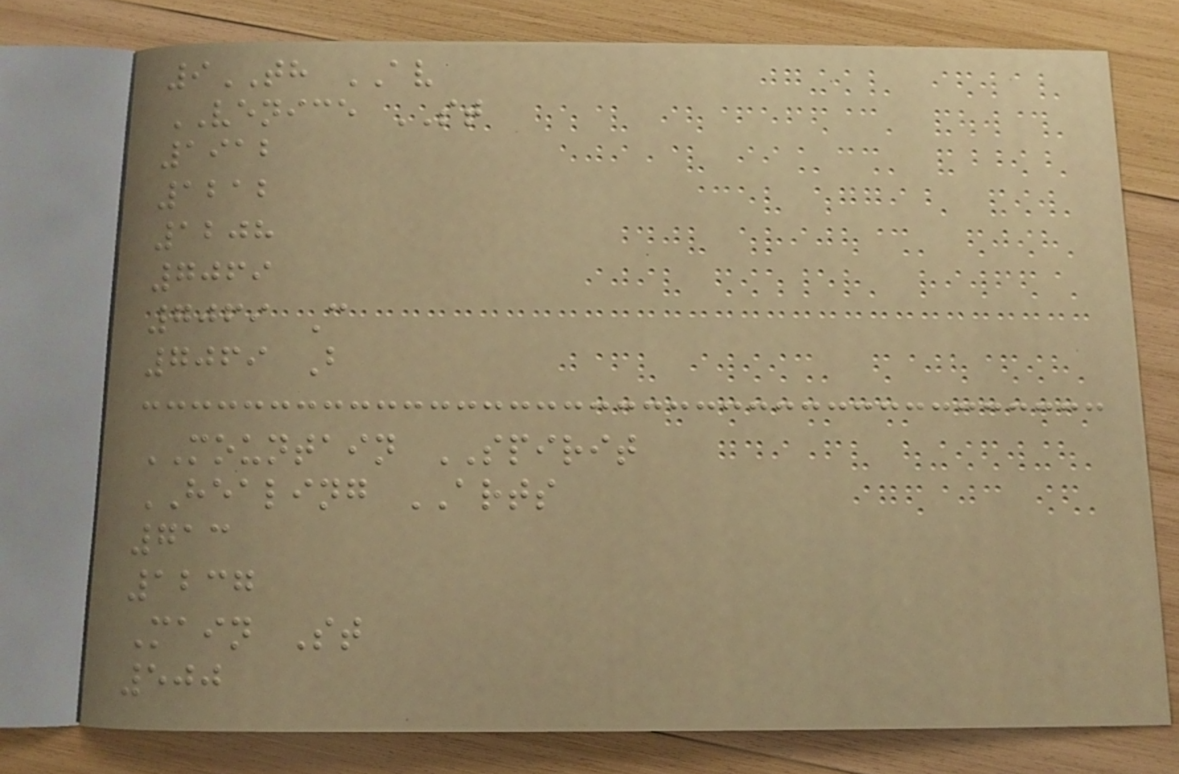9TH AV
VENICE ST
1912
1212
1208
7069
7069 C
7069 B
MOUNTAIN SPIRIT
HEALING ARTS
713
1237
Main St
500
